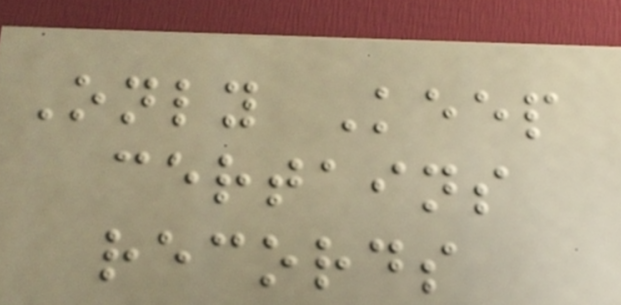Only Keep
certains
records
